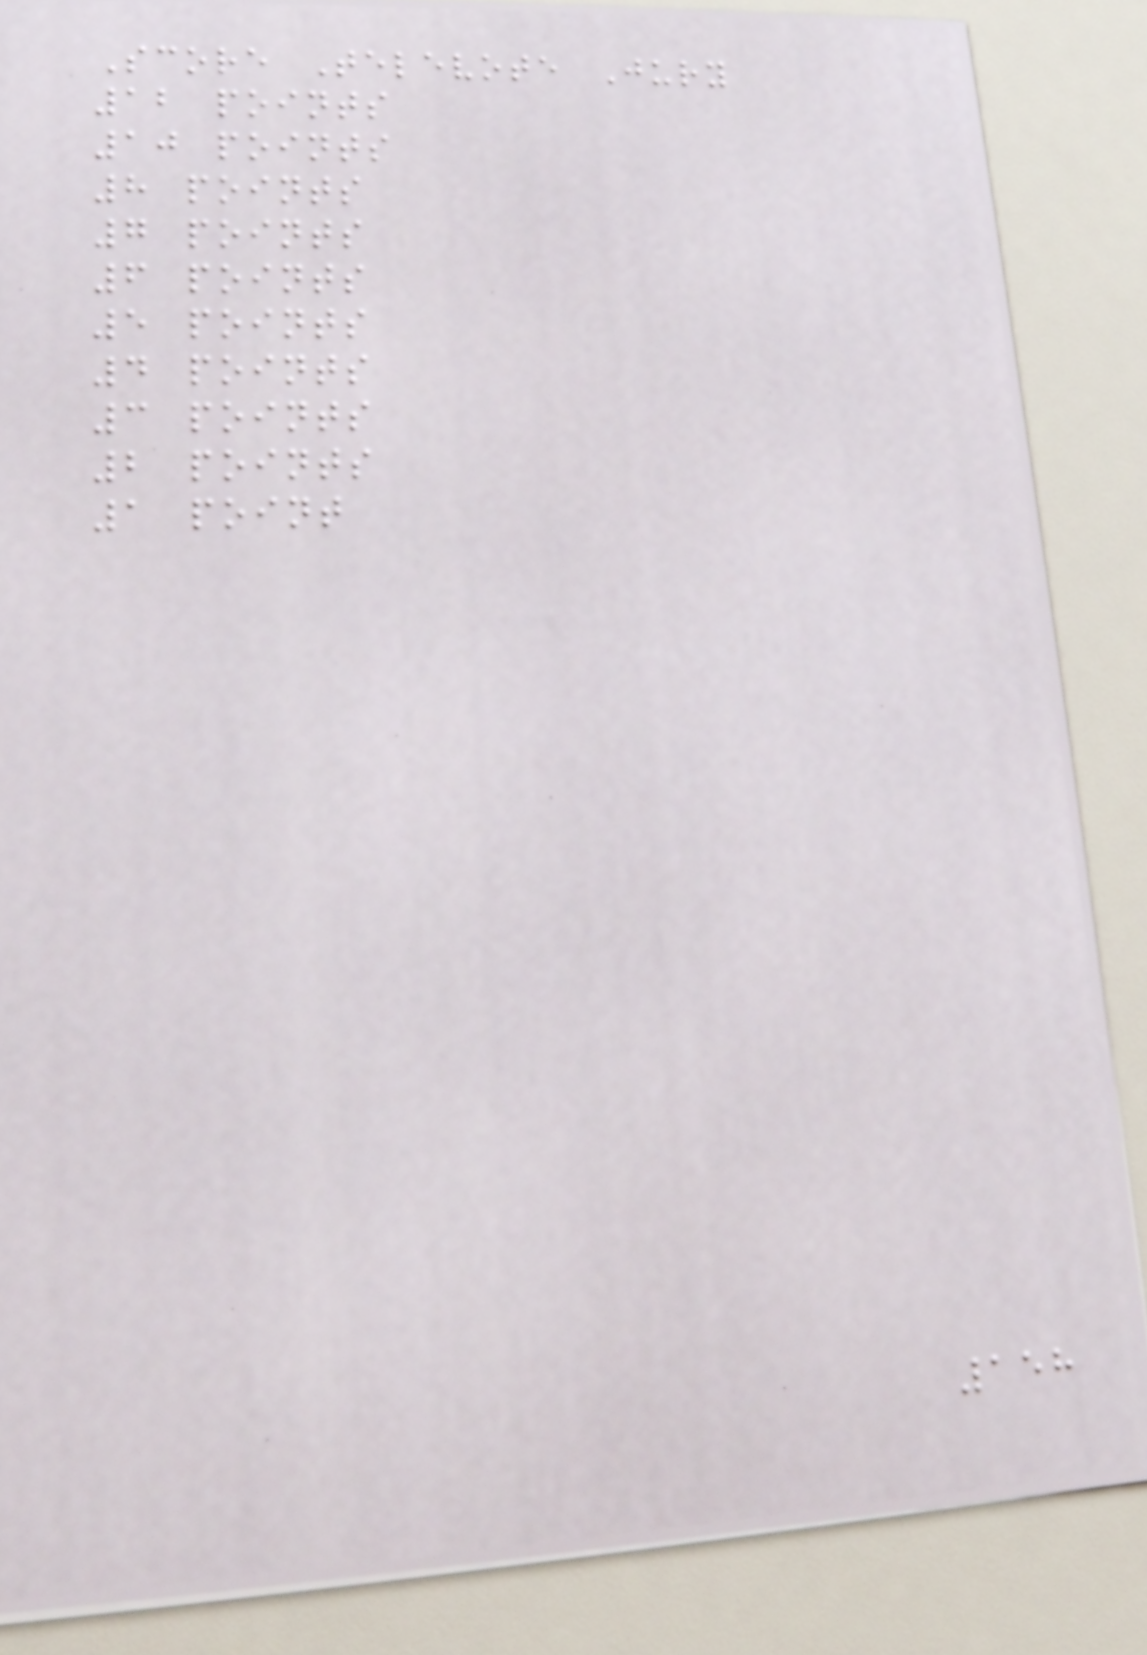Score Televote Jury
12 points
10 points
8 points
7 points
6 points
5 points
4 points
3 points
2 points
1 point
158
